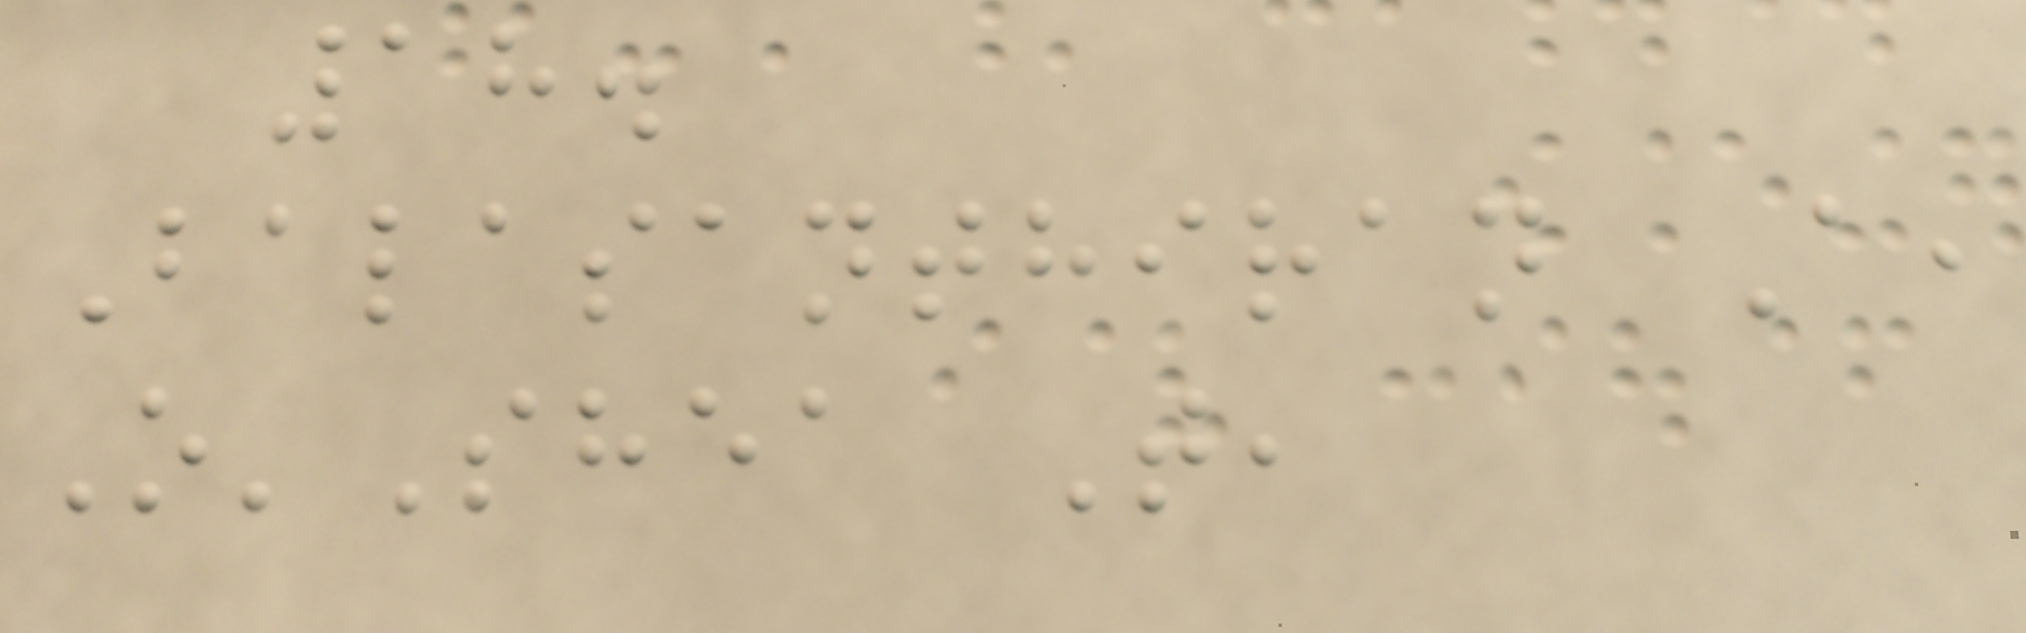18.
Balasanthiran A,
O'Shea T,
